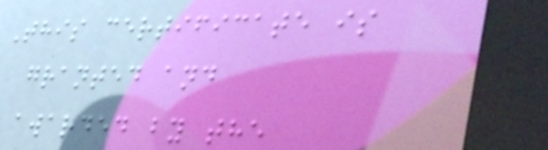This certificate is
granted and
awarded by the
